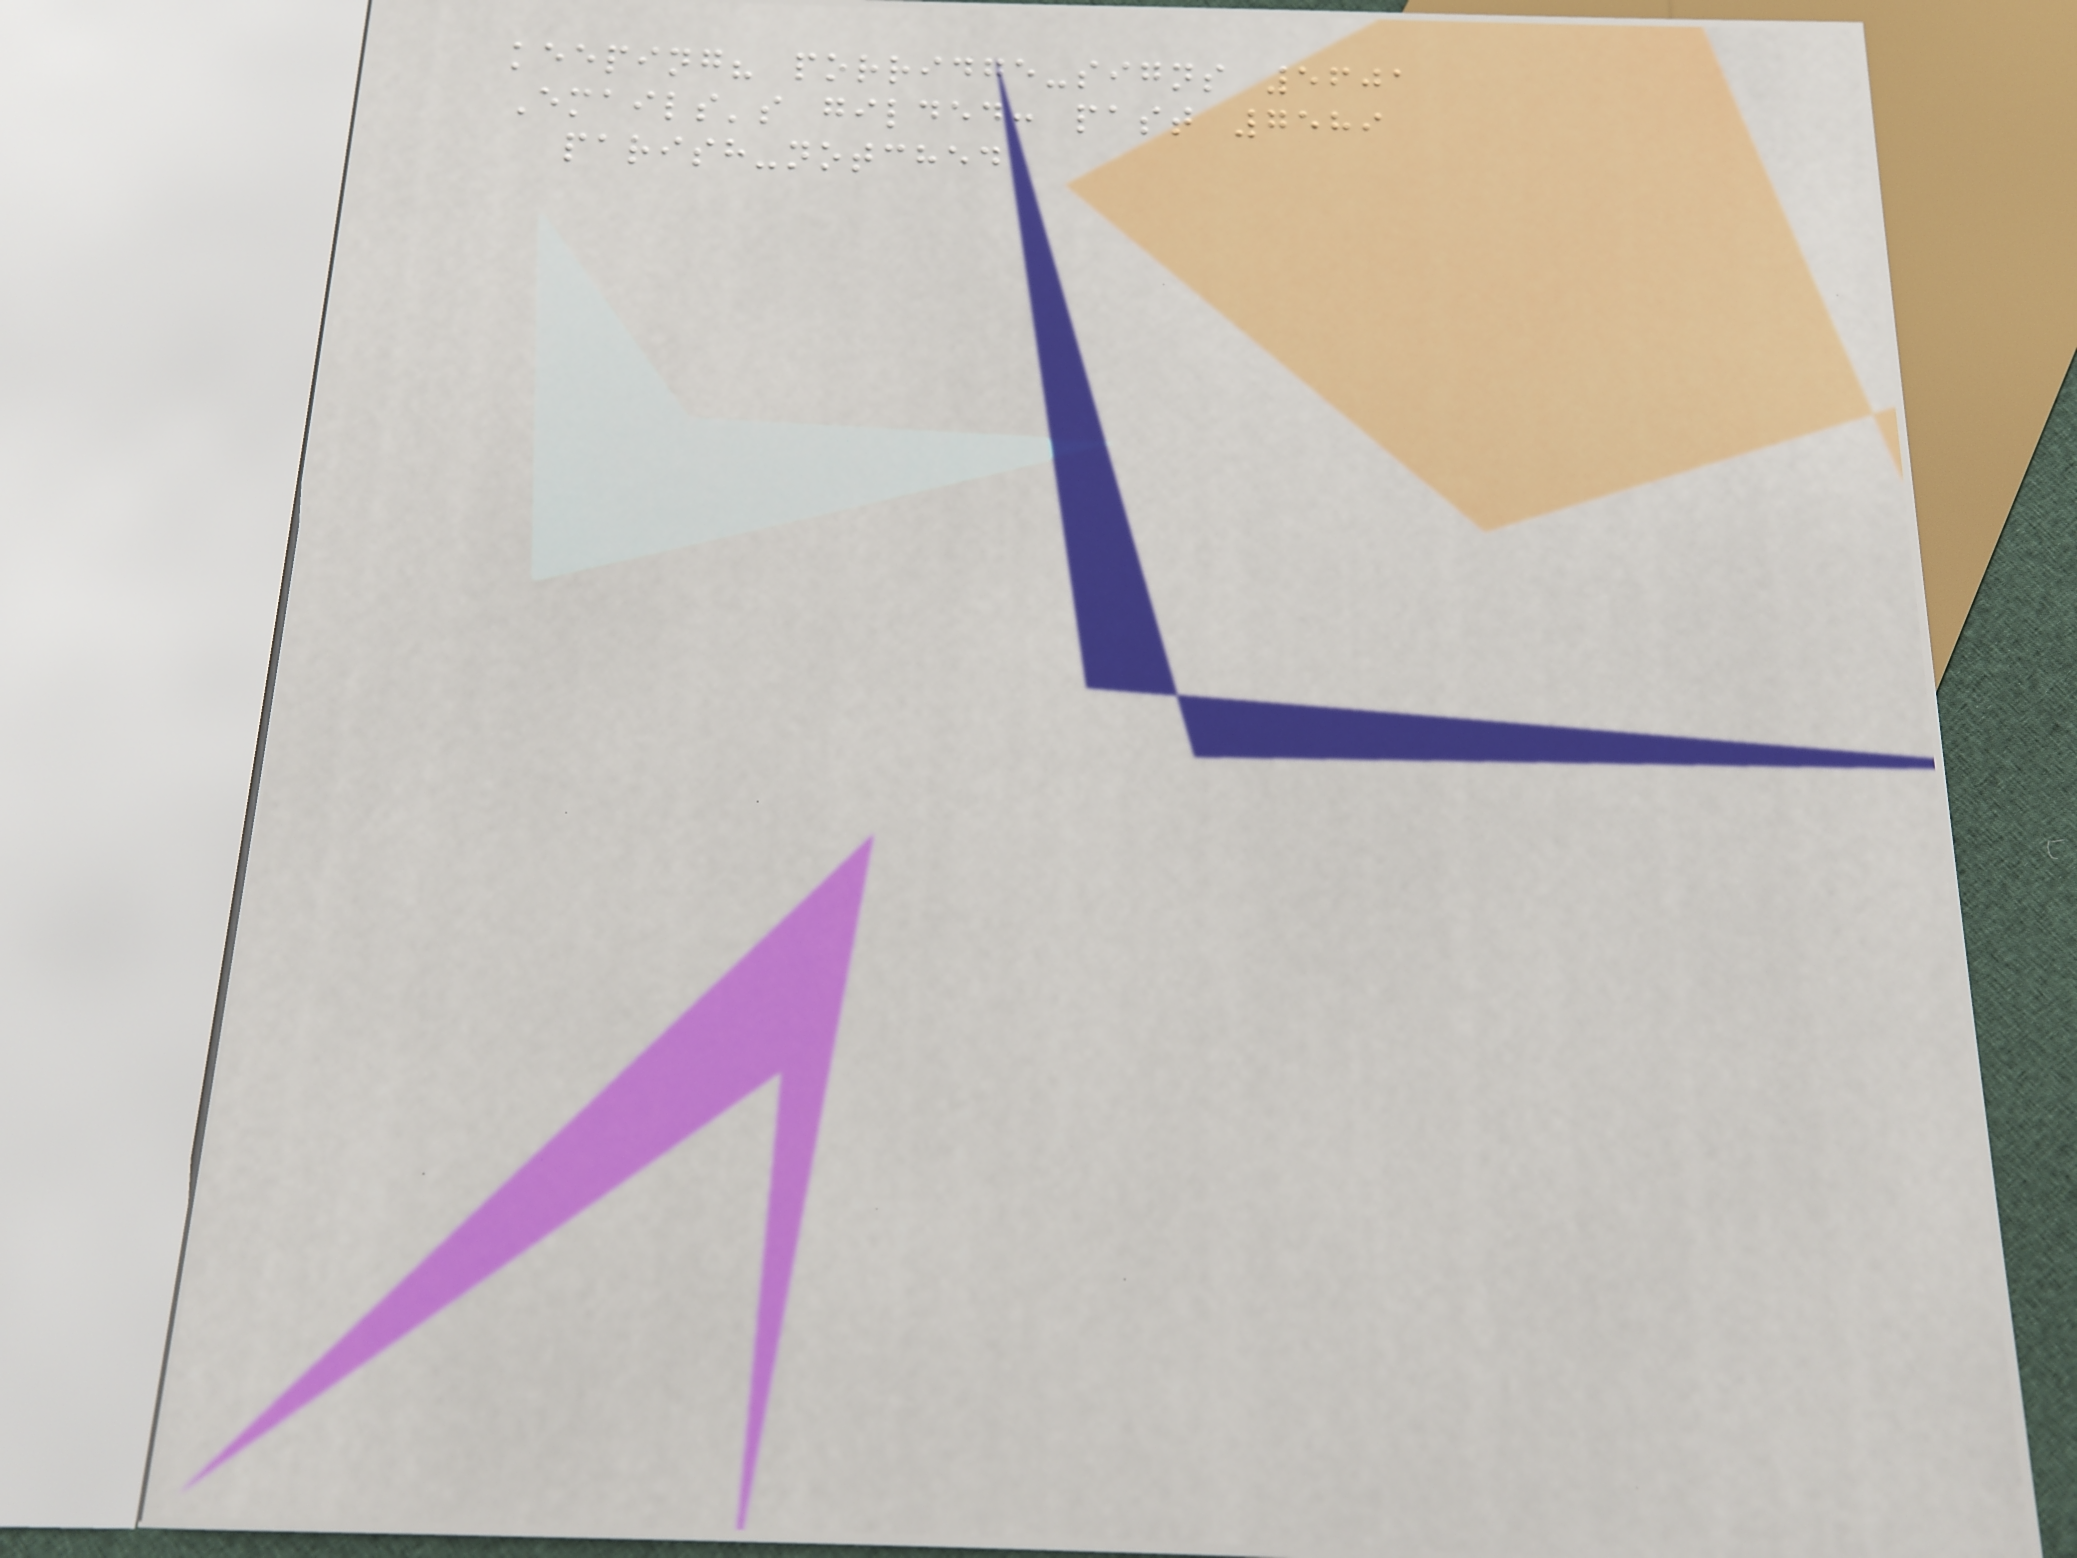keeping? porridge-signs 5601
Emails's gilded: past 7589
parish-notched
